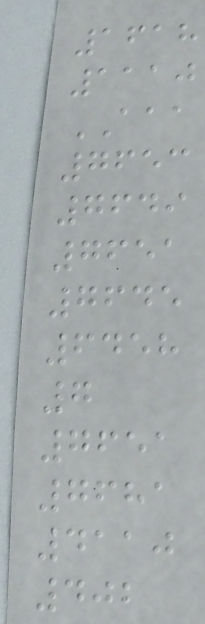1618
1110
AAA
7653
7649
7651
7645
6458
7
7651
7681
4110
402
